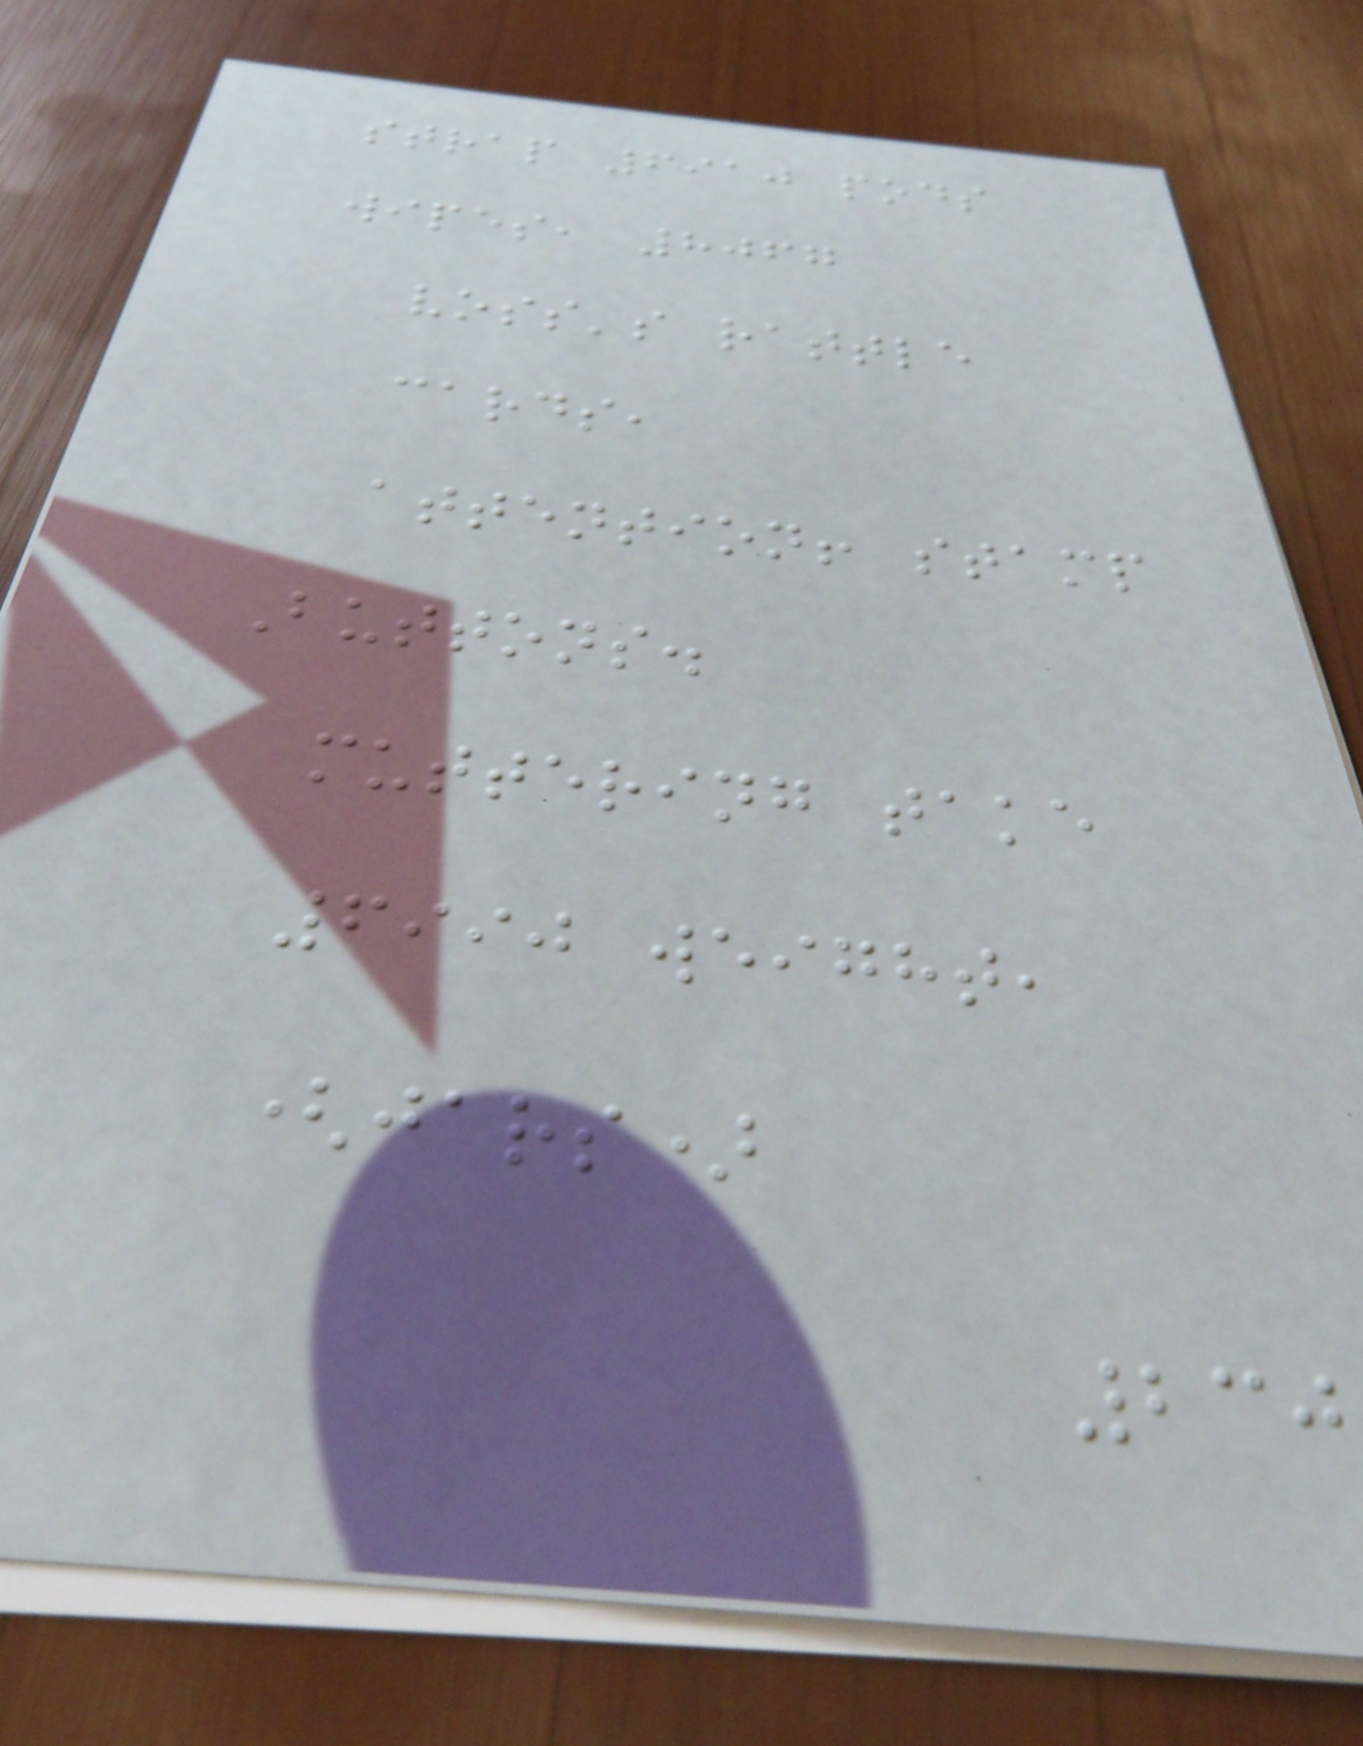strap 6910 pods
wipes, 8067
voss's rattle
cards,
attention! stamp
Buttons.
muttering take
6990 weight,
(jars)
230
